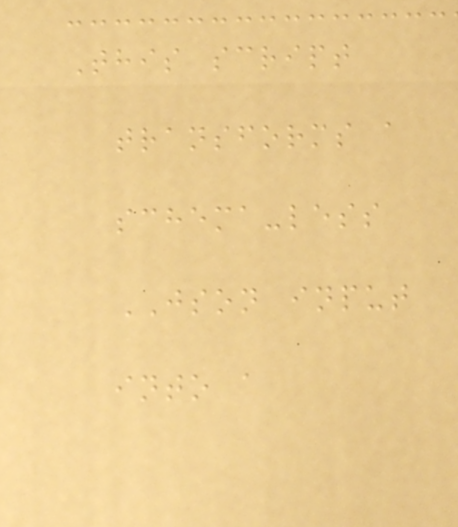This script
transforms a
schema-less
JSON input
into a
